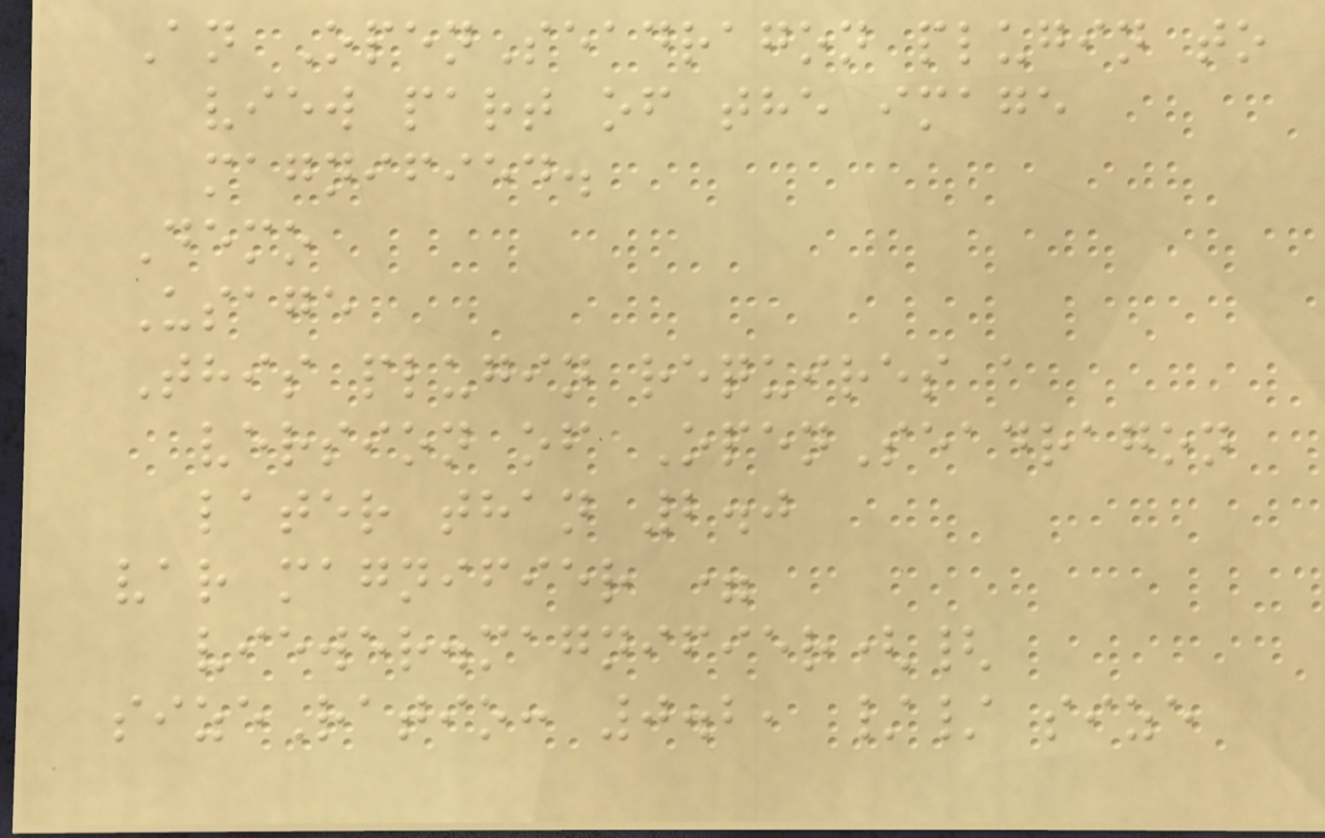An OpenSeadragon plugin to
view part of the image
magnified.
Demo
Usage
This plugin requires a
version of OpenSeadragon
later than 2.0
var magnifier =
viewer.magnifier({
sizeRatio: 0.2, // size
